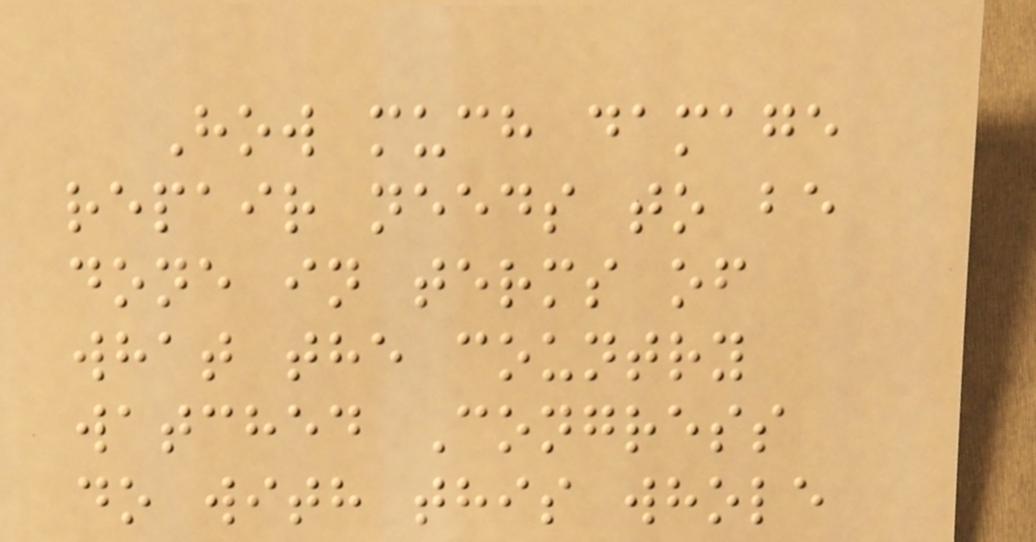How much damage
repair needs to be
done in terms of
what the country
watched Congress
do with this whole
